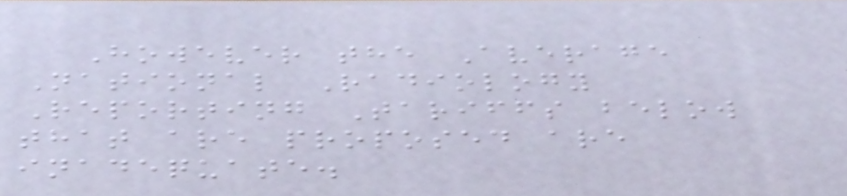However the Average
National Radiology
Reporting Tariffs below
that are proposed are
inadequate.
